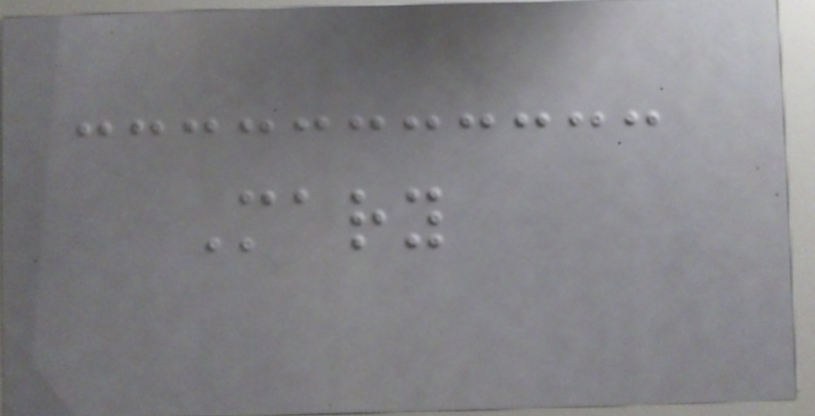Mary
